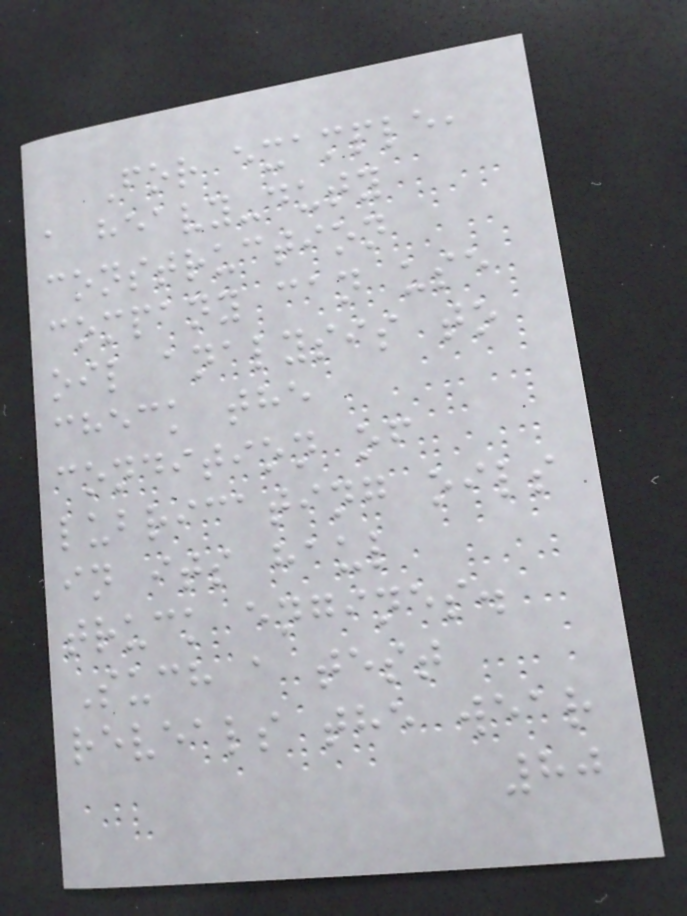For example,
a heavy-duty
construction
company can use
oil analysis to
check the
condition of
lubricating oils
in its haul
truck engines.
Such a test
reveals the wear
80
